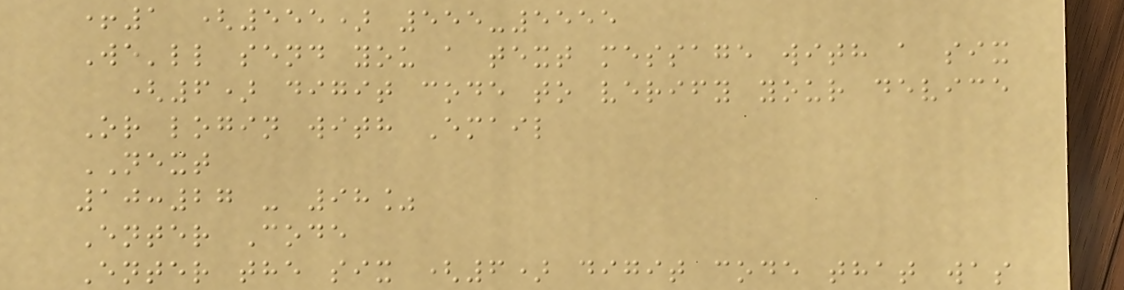+1 (555) 555-5555
We'll send you a text message with a six
(6) digit code to verify your device
Or login with Email
NEXT
10:27 - 98%
Enter Code
Enter the six (6) digit code that was
